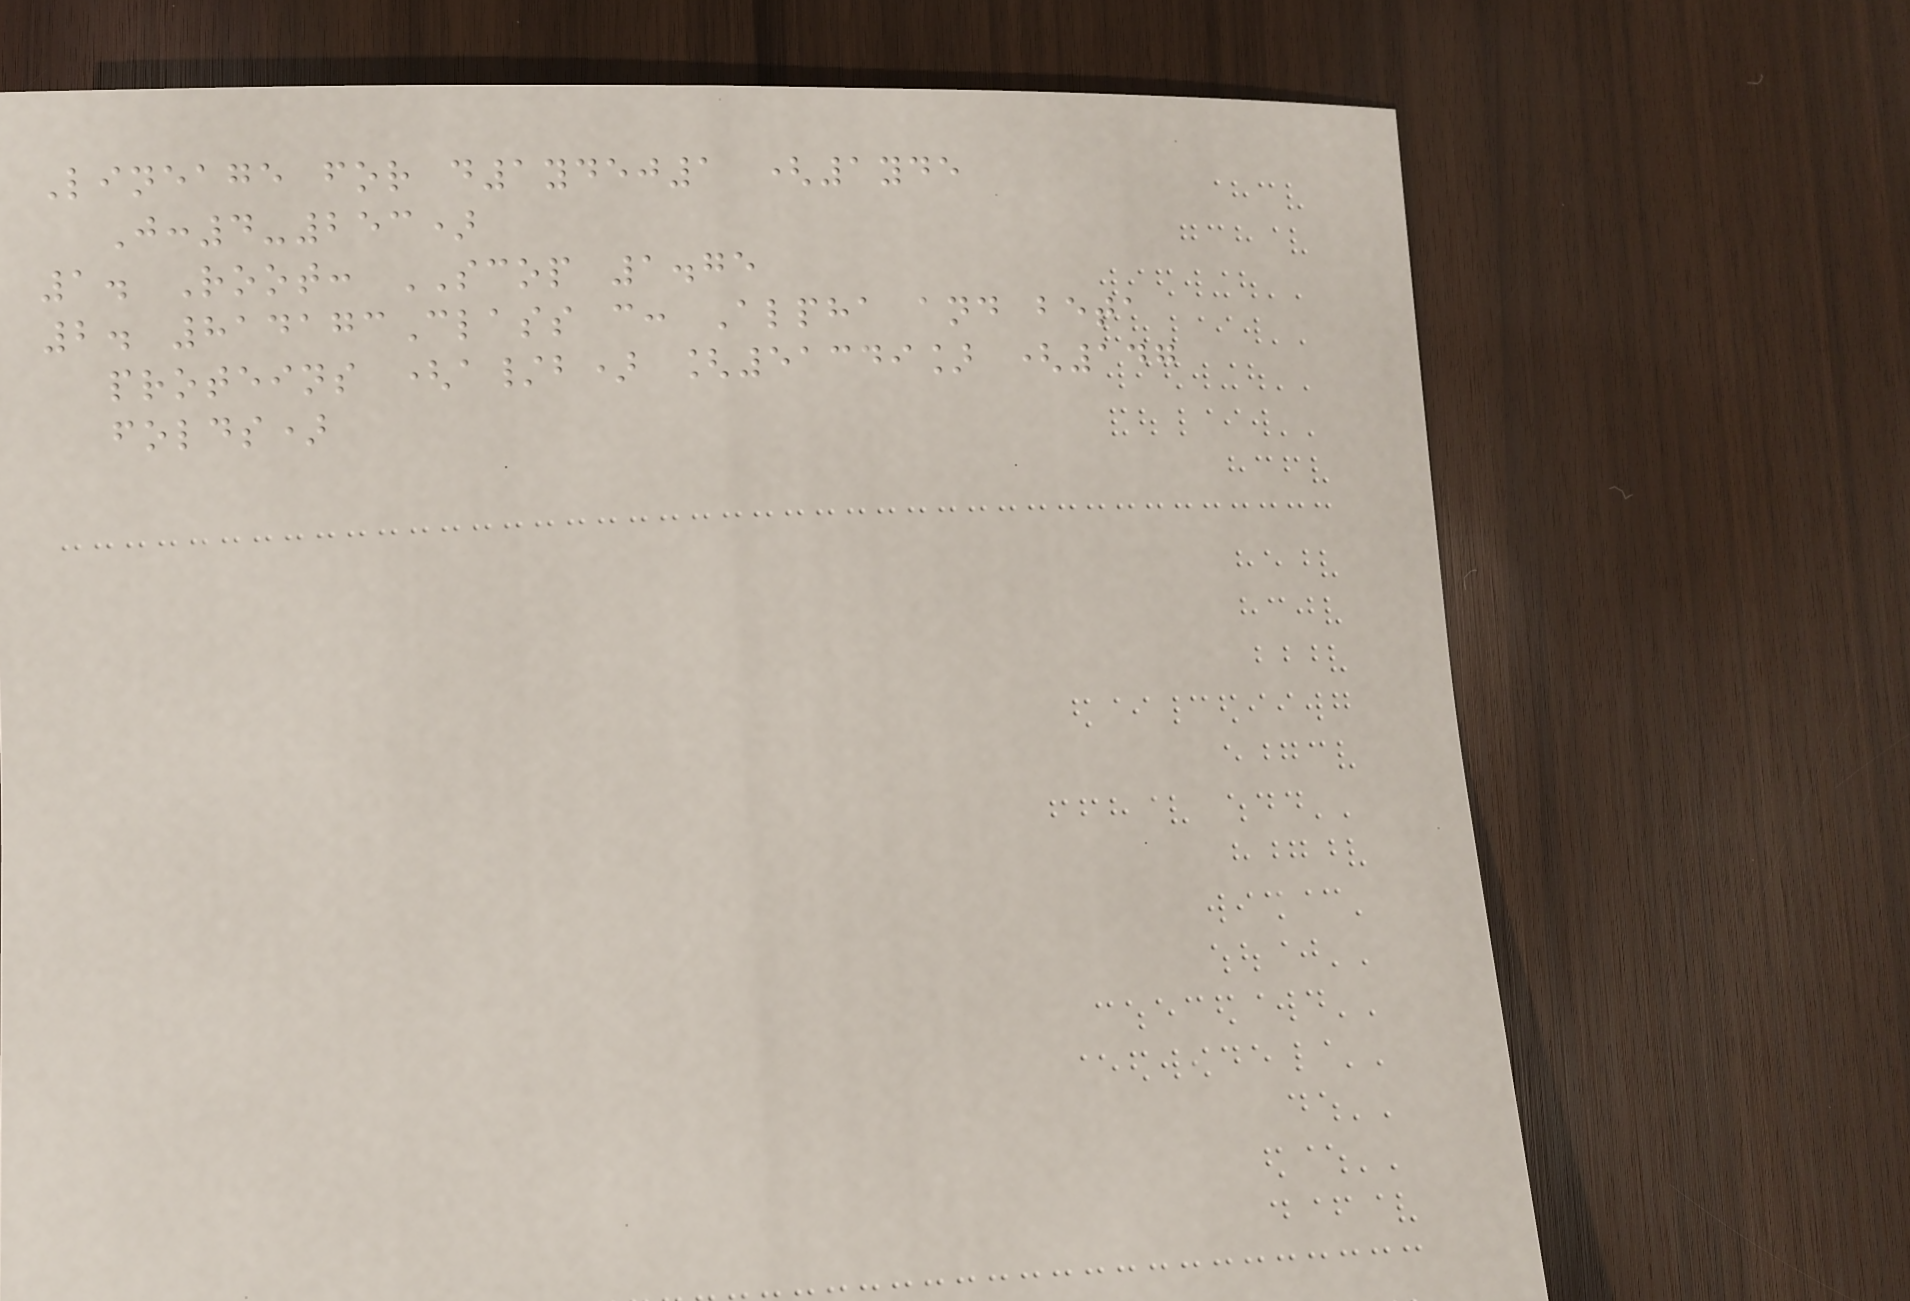Lineage for d1ydej1 (1yde
J:4-253)
1. Root: SCOP 1.75
2. 814173Class c: Alpha and beta
proteins (a/b) [51349] (147
folds)
